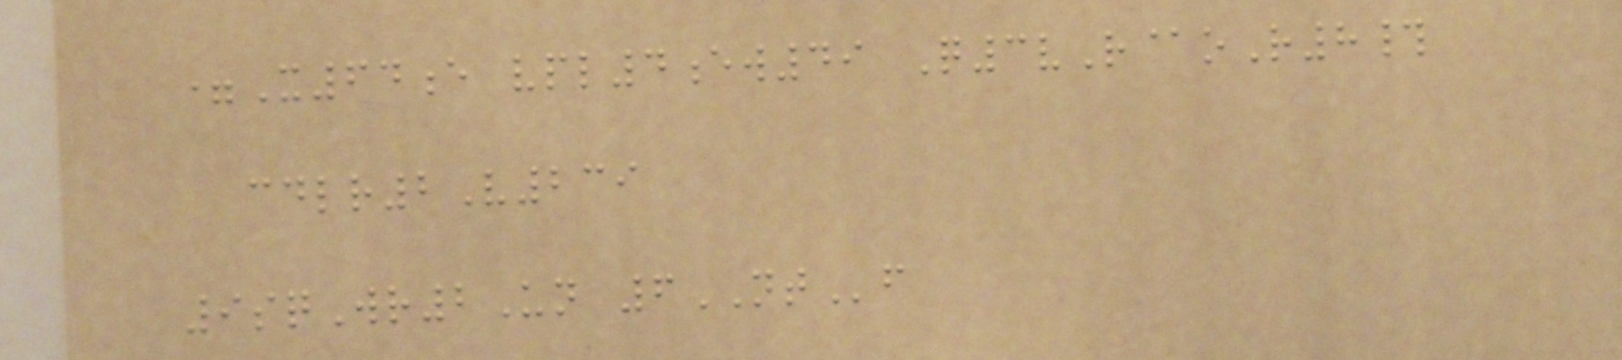=X64e vpl4ew49 Q3vR@oR8#
cdlr2V239
9sqWr2Un 6NTf
